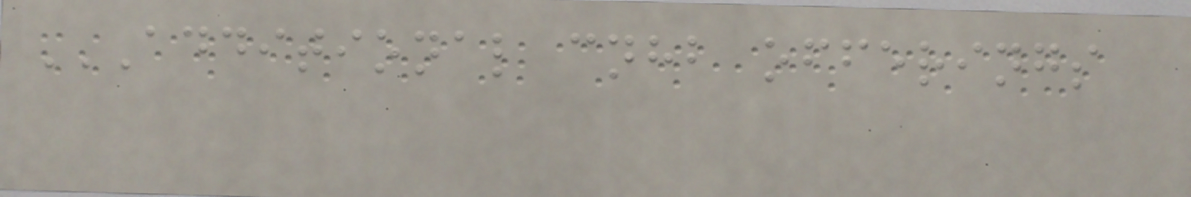ADDITIONAL CNHB OFFERINGS
